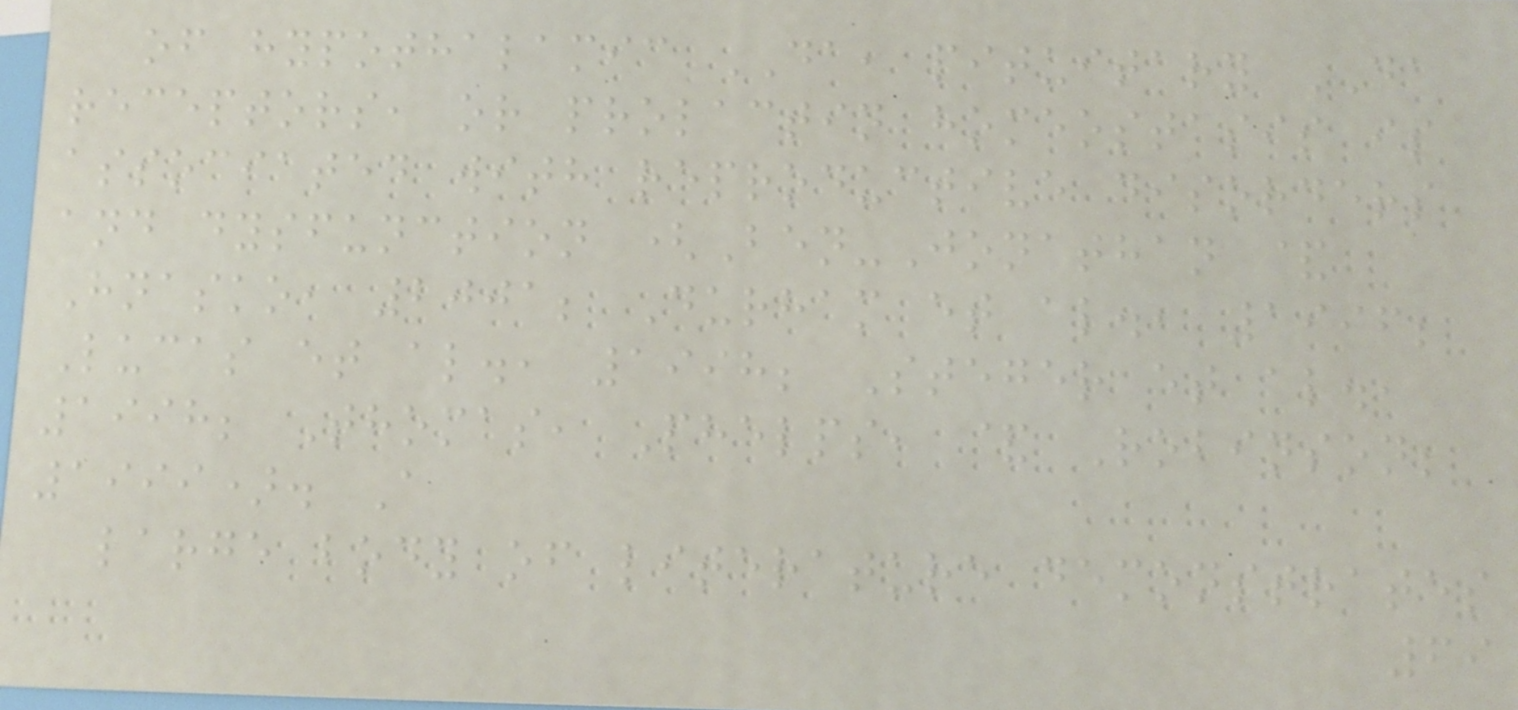of hypothalamic DA, pituitary DA
receptors, or prolactin homeostasis is
associated with reproductive disorders
and dysfunction (Ben-Jonathan &
Hnasko, 2001; Durham et al., 1996;
Lucas et al., 1998; Steger et al.,
1998; Thomas, Phelps, & Robinson;
1999). A
large body of literature demonstrates
69
